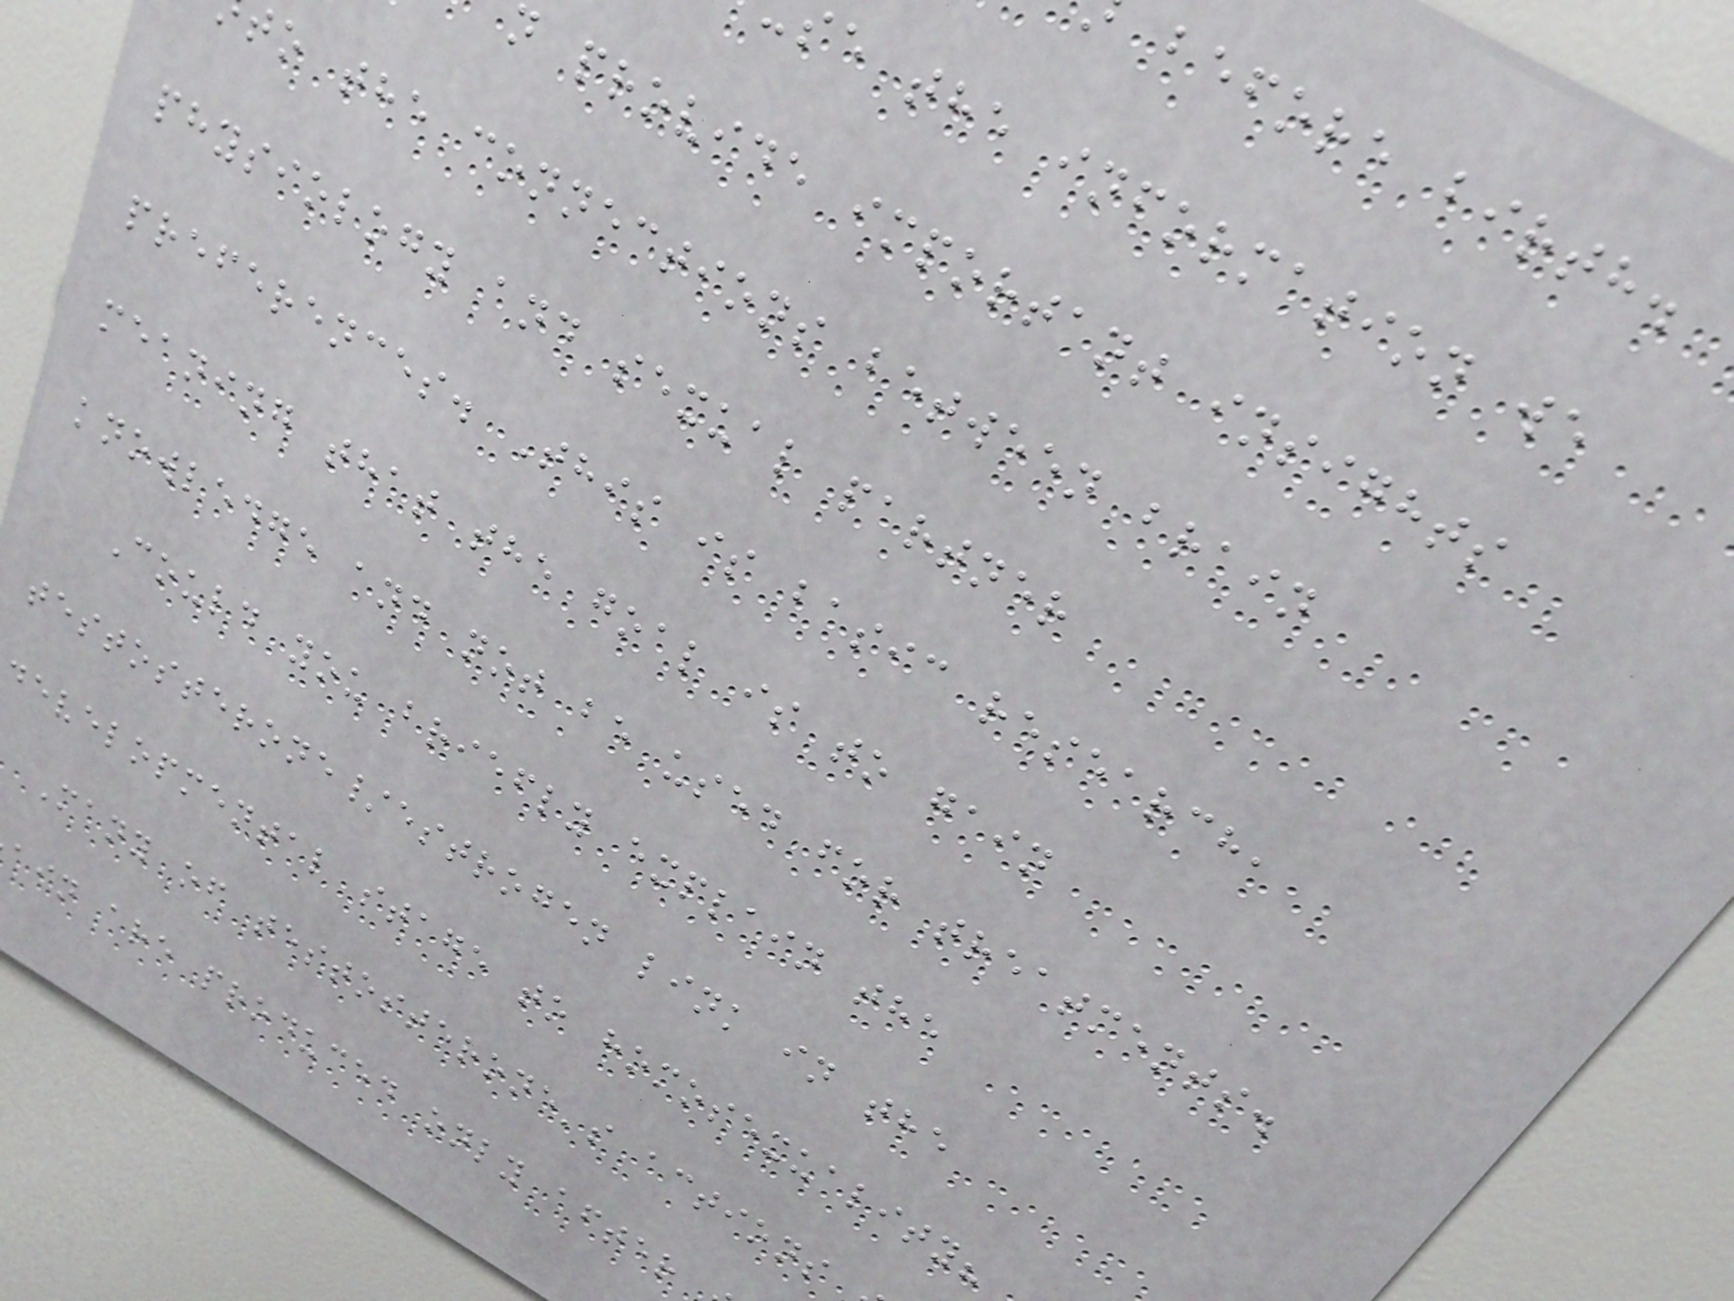before birth.
se the information we
n provide important insights
to the connections between brain
physiology and sexual partner
preferences. This is basic research,
meaning that the goal is to gain
knowledge and not be used for treatments.
Could you briefly explain the
testosterone/estrogen link in the
developmental stage to homosexuality?
Many of testosterone's actions
ain are produced only after
